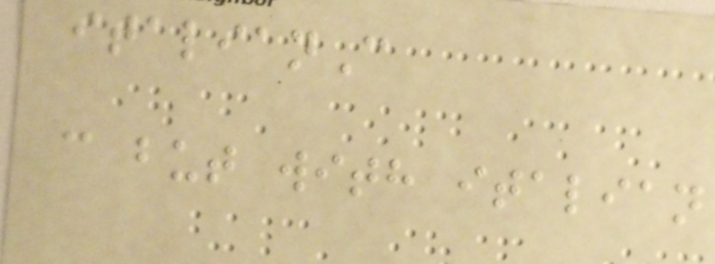italianC
c but with italian
